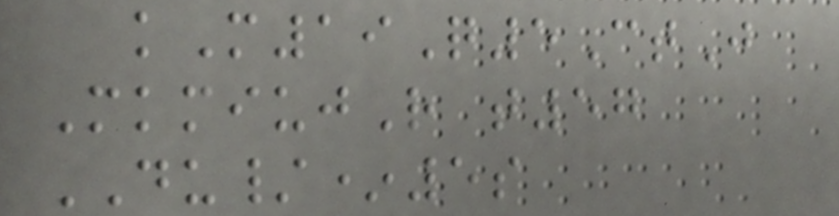kM19Q5CtJ
MkmiujR t57
DU/*5s
